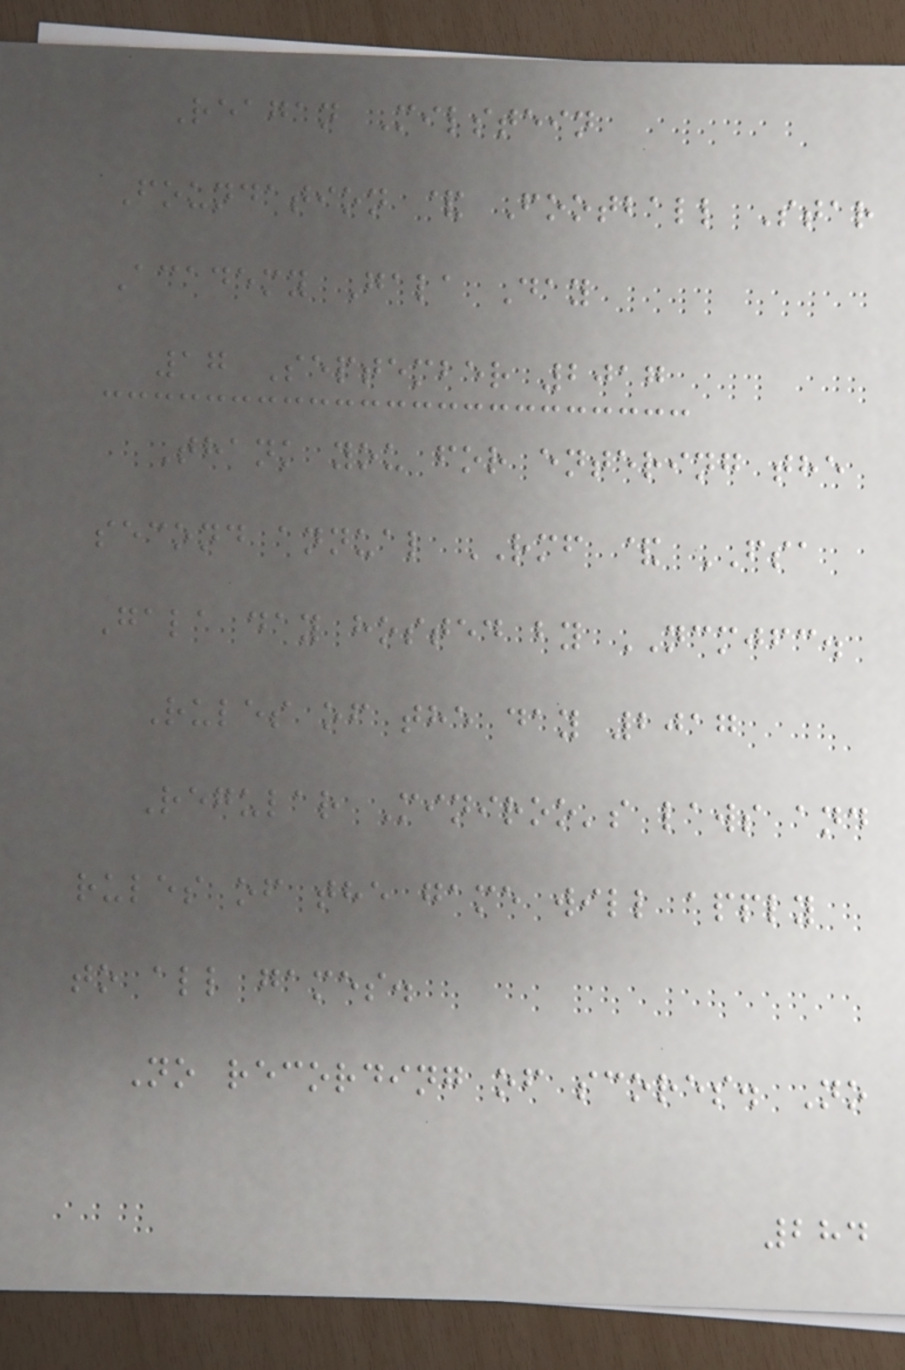Reagan Milstein
Foundation & Football Star
Academy Gala Day
17 September 2017
Thank you for entering the
second annual RMF & FSA
Gala day hosted by NCMJFC.
Rules of the day 2017
Regular Miniroo's laws and
rules of the game will apply
to all games.
No recording of scores. No
284
